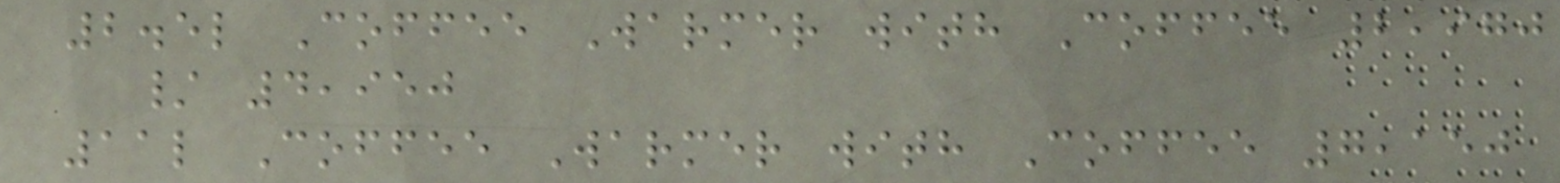2.5l Coffee Warmer with Coffee 2,970
/ 4,950
11l Coffee Warmer with Coffee 7,150
